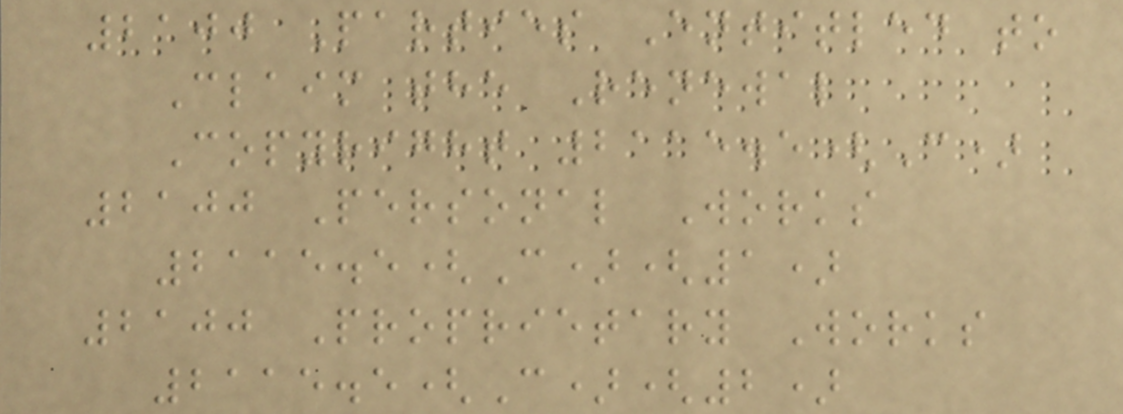2100 Parties Entitled to
Claim the Renewal
Copyright 2115.5(C)
2100 Personal Works
2115.5(C)(1)
2100 Proprietary Works
2115.5(C)(2)
